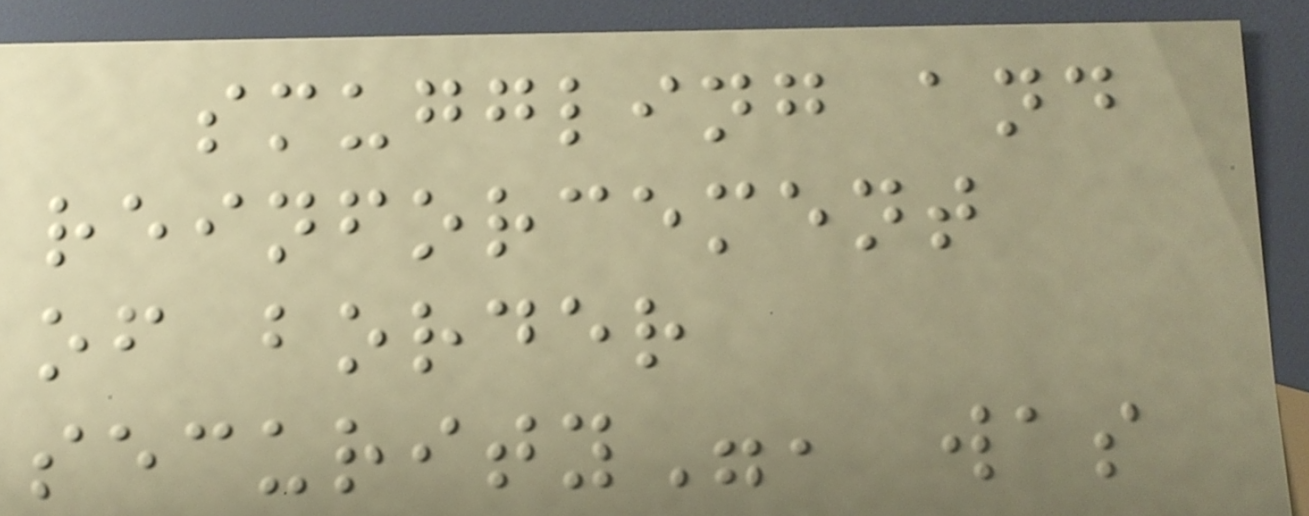smuggling and
reinforcement
of border
security", was
